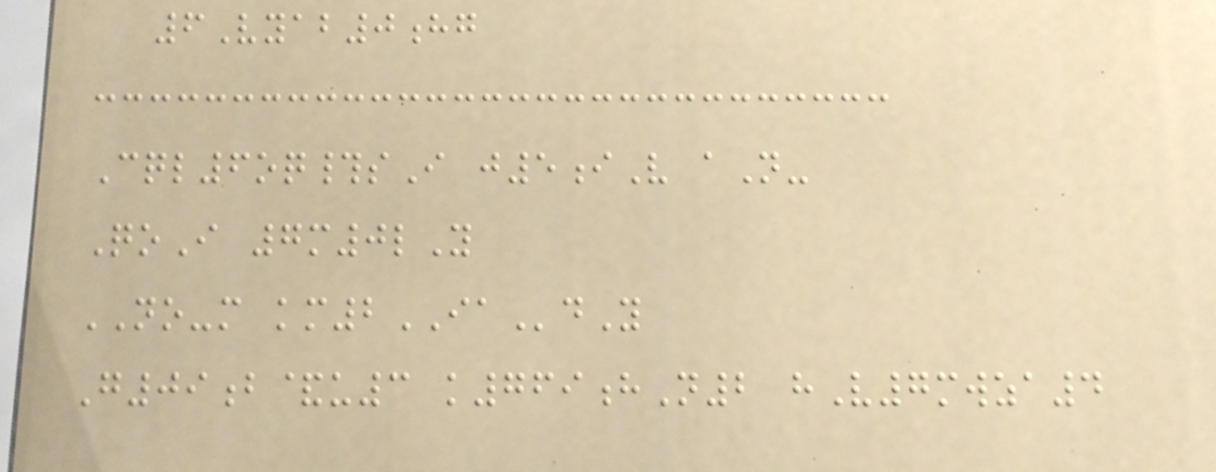6Vyab0hg
Cql6oq#sI j5iV aN-
QoI 7m0lY
NO-m km2IAdY
G09b&u3 k769hN2 hV7mwza4
